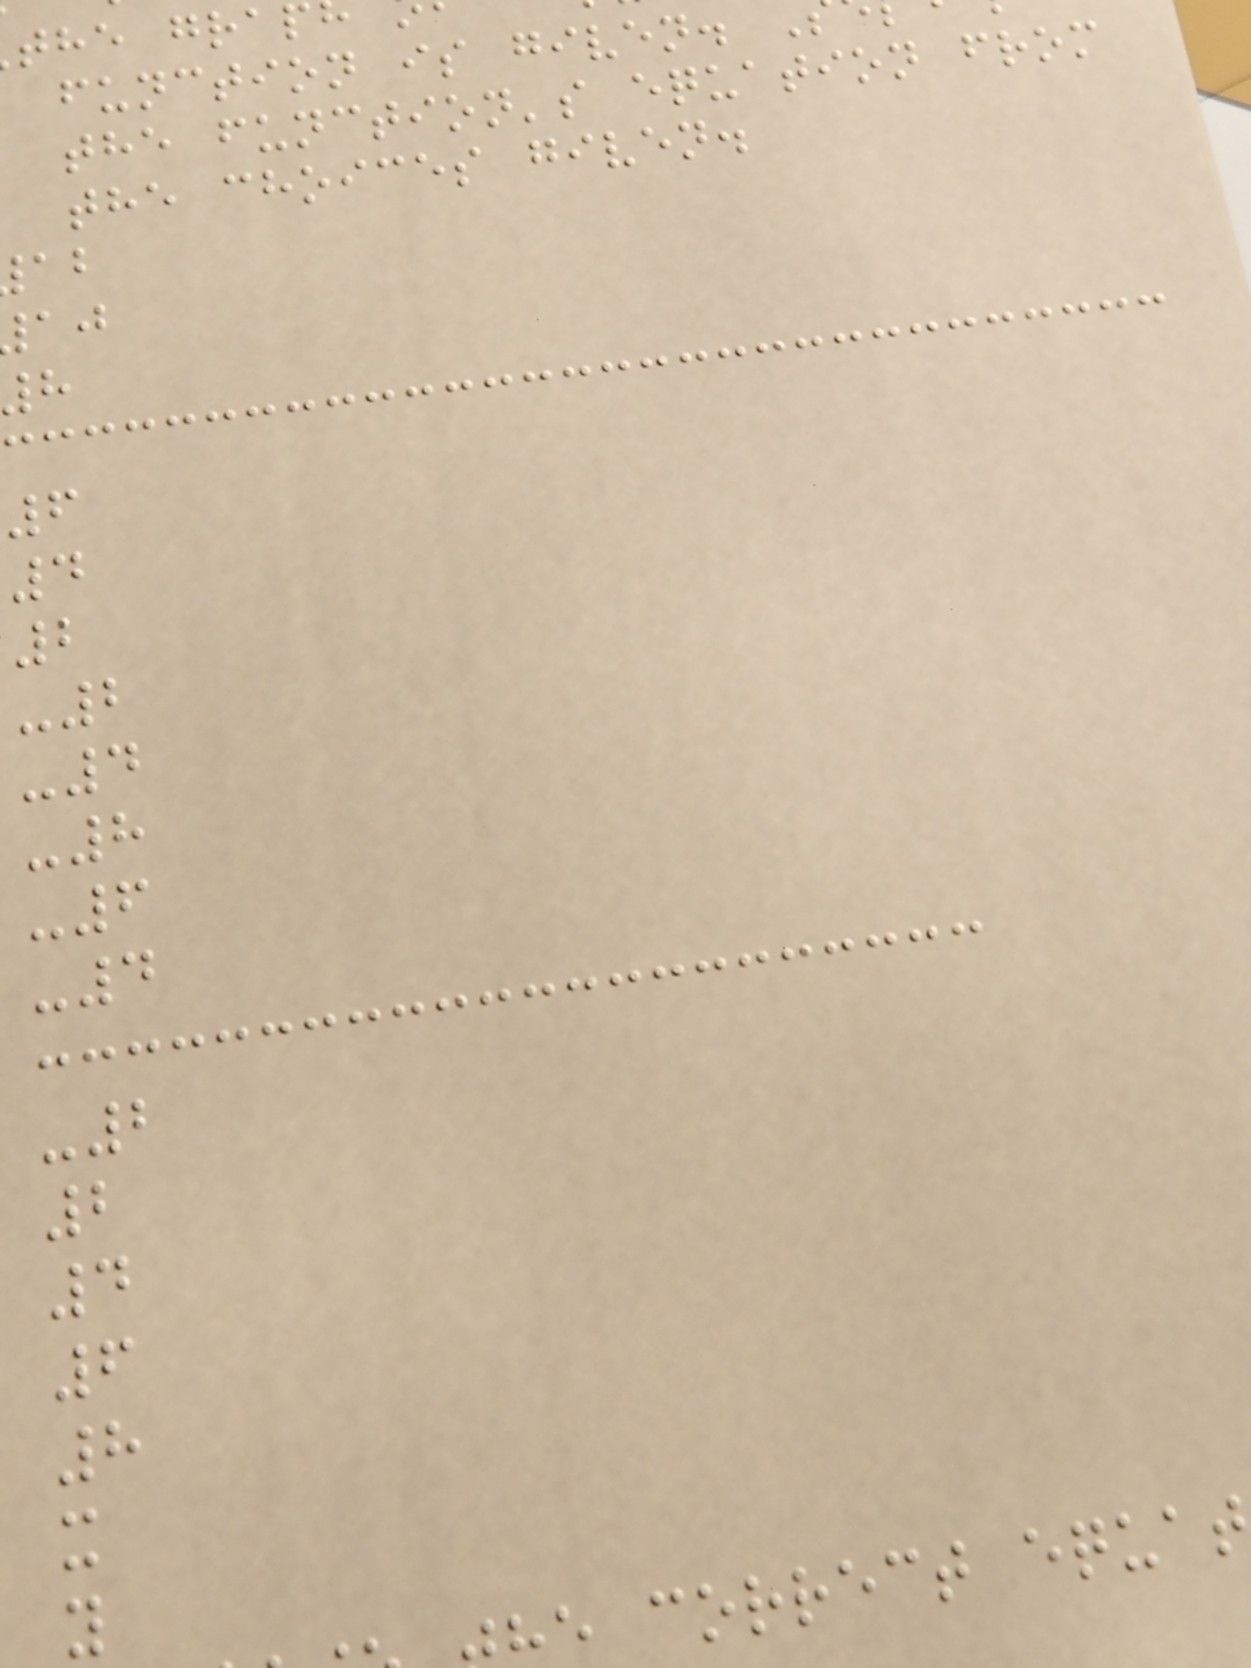the grap
function is given.
the function's equation from
the choices given.
6
4
2
-2
-4
-8
-6
-4
-2
2
4
6
8
x
y
e correct equa
